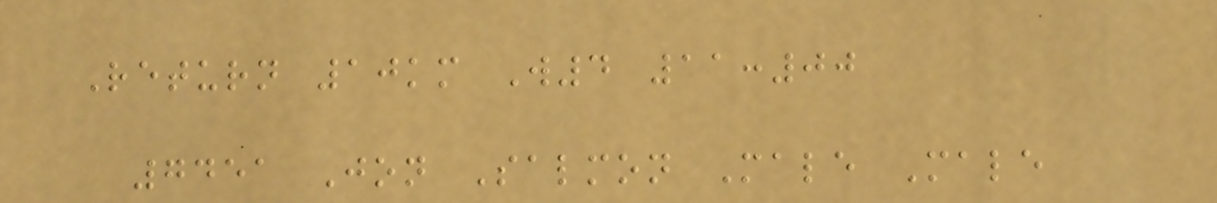Return 10km W4 11:00
7451 Jon Salmon Male Male
